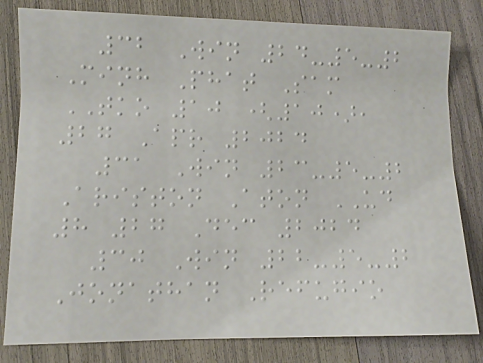32 Win 24-5-2
Minh Phat Sam
TKO 10 (10),
27 Apr 2024
31 Win 23-5-2
Ariston Aton UD
8 27 Dec 2024
30 Win 22-5-2
Jonathan Refugio
